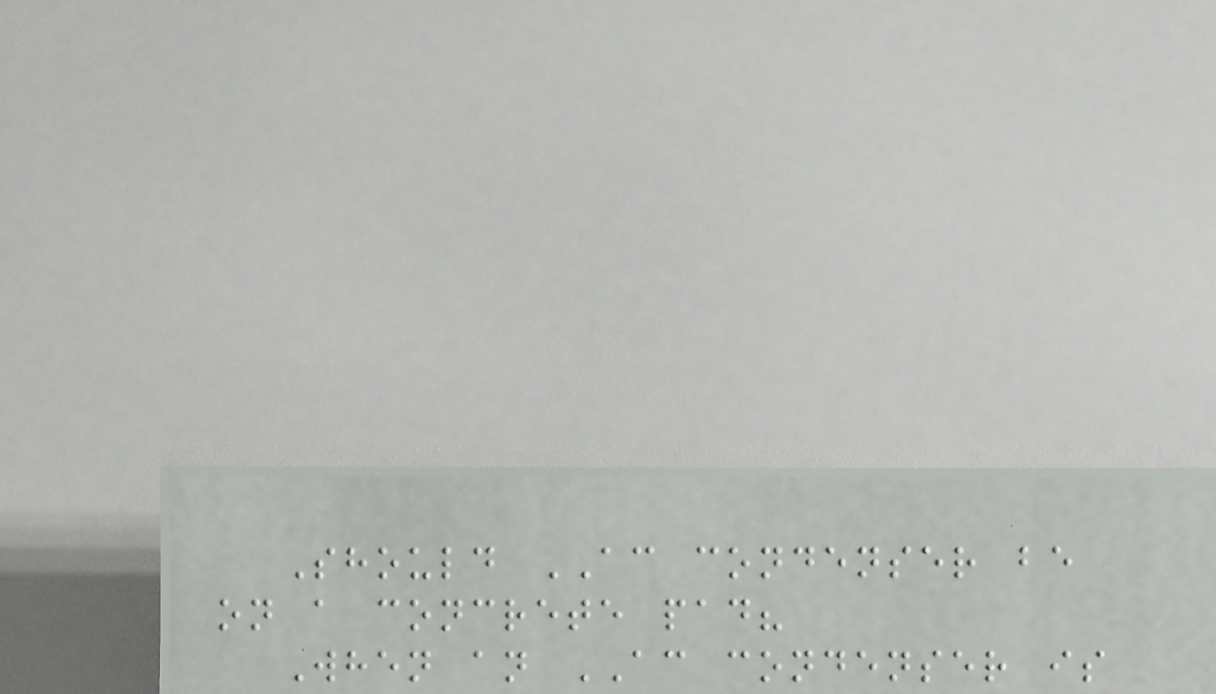Should AC condenser be
on a concrete pad?
When an AC condenser is
